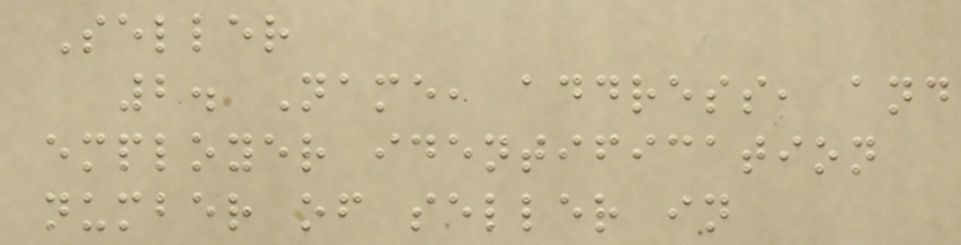Seller
2. Name, address, and
employer identification
number of seller in
